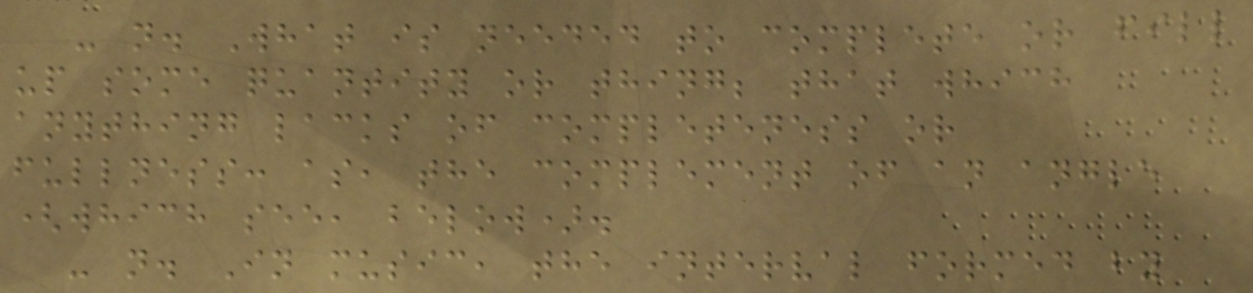- n. What is needed to complete or fill
up some quantity or thing; that which
anything lacks of completeness or
fullness: as, the complement of an angle
(which see, below).
- n. In music, the interval formed by
